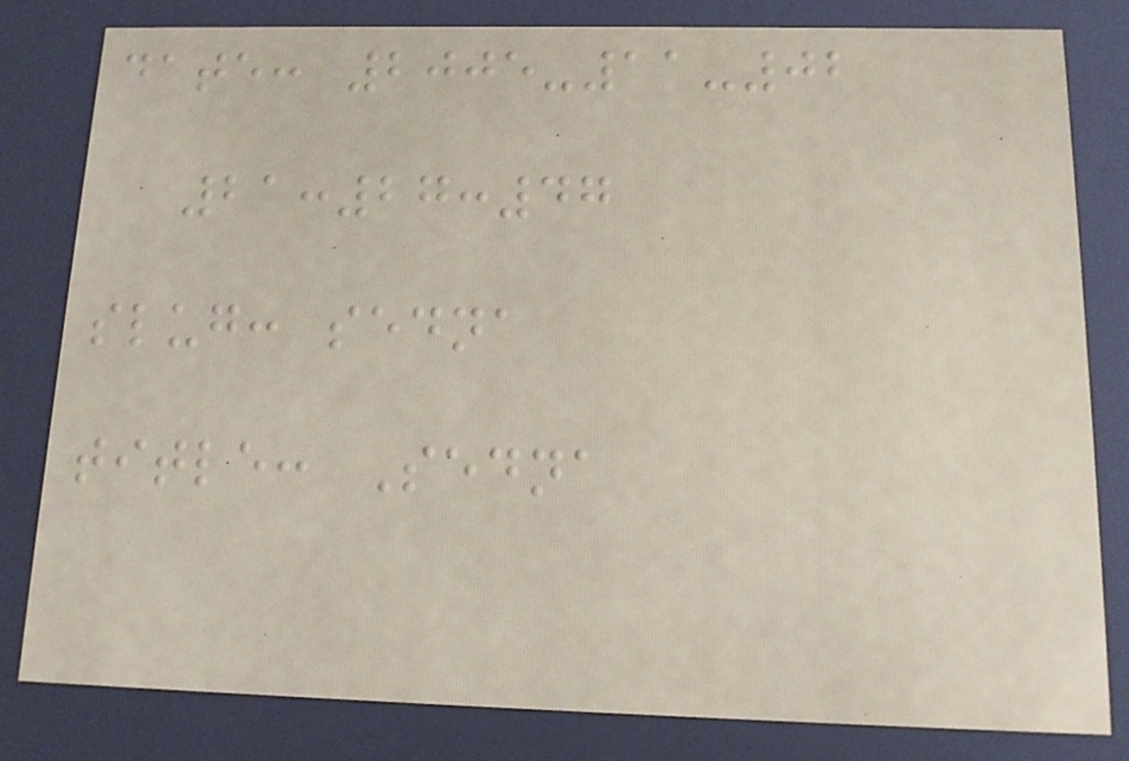date: 2005-11-02
21:27:47
slug: sedna
title: Sedna
